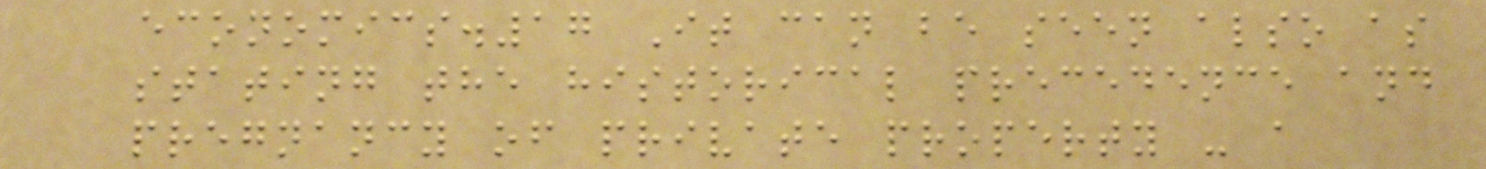economics.17 It can be seen also as
stating the historical precedence and
pregnancy of private property - a
